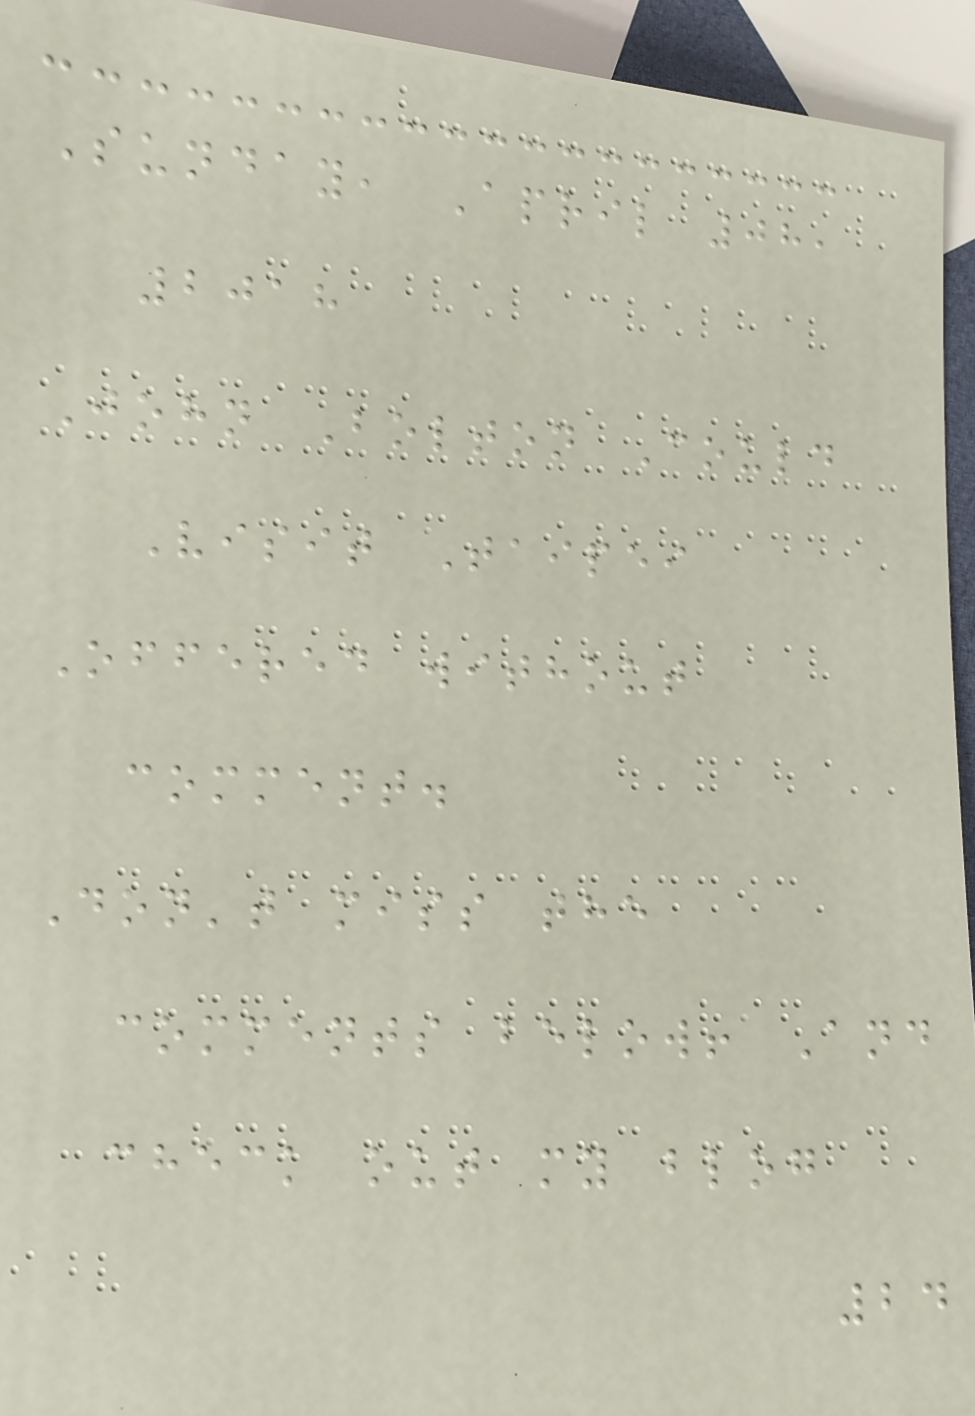Sunday, April 08,
2018
John Bolton Could
Visit Taipei
Offered without
comment.
Don't miss the
comments below! And
check out my blog
24
